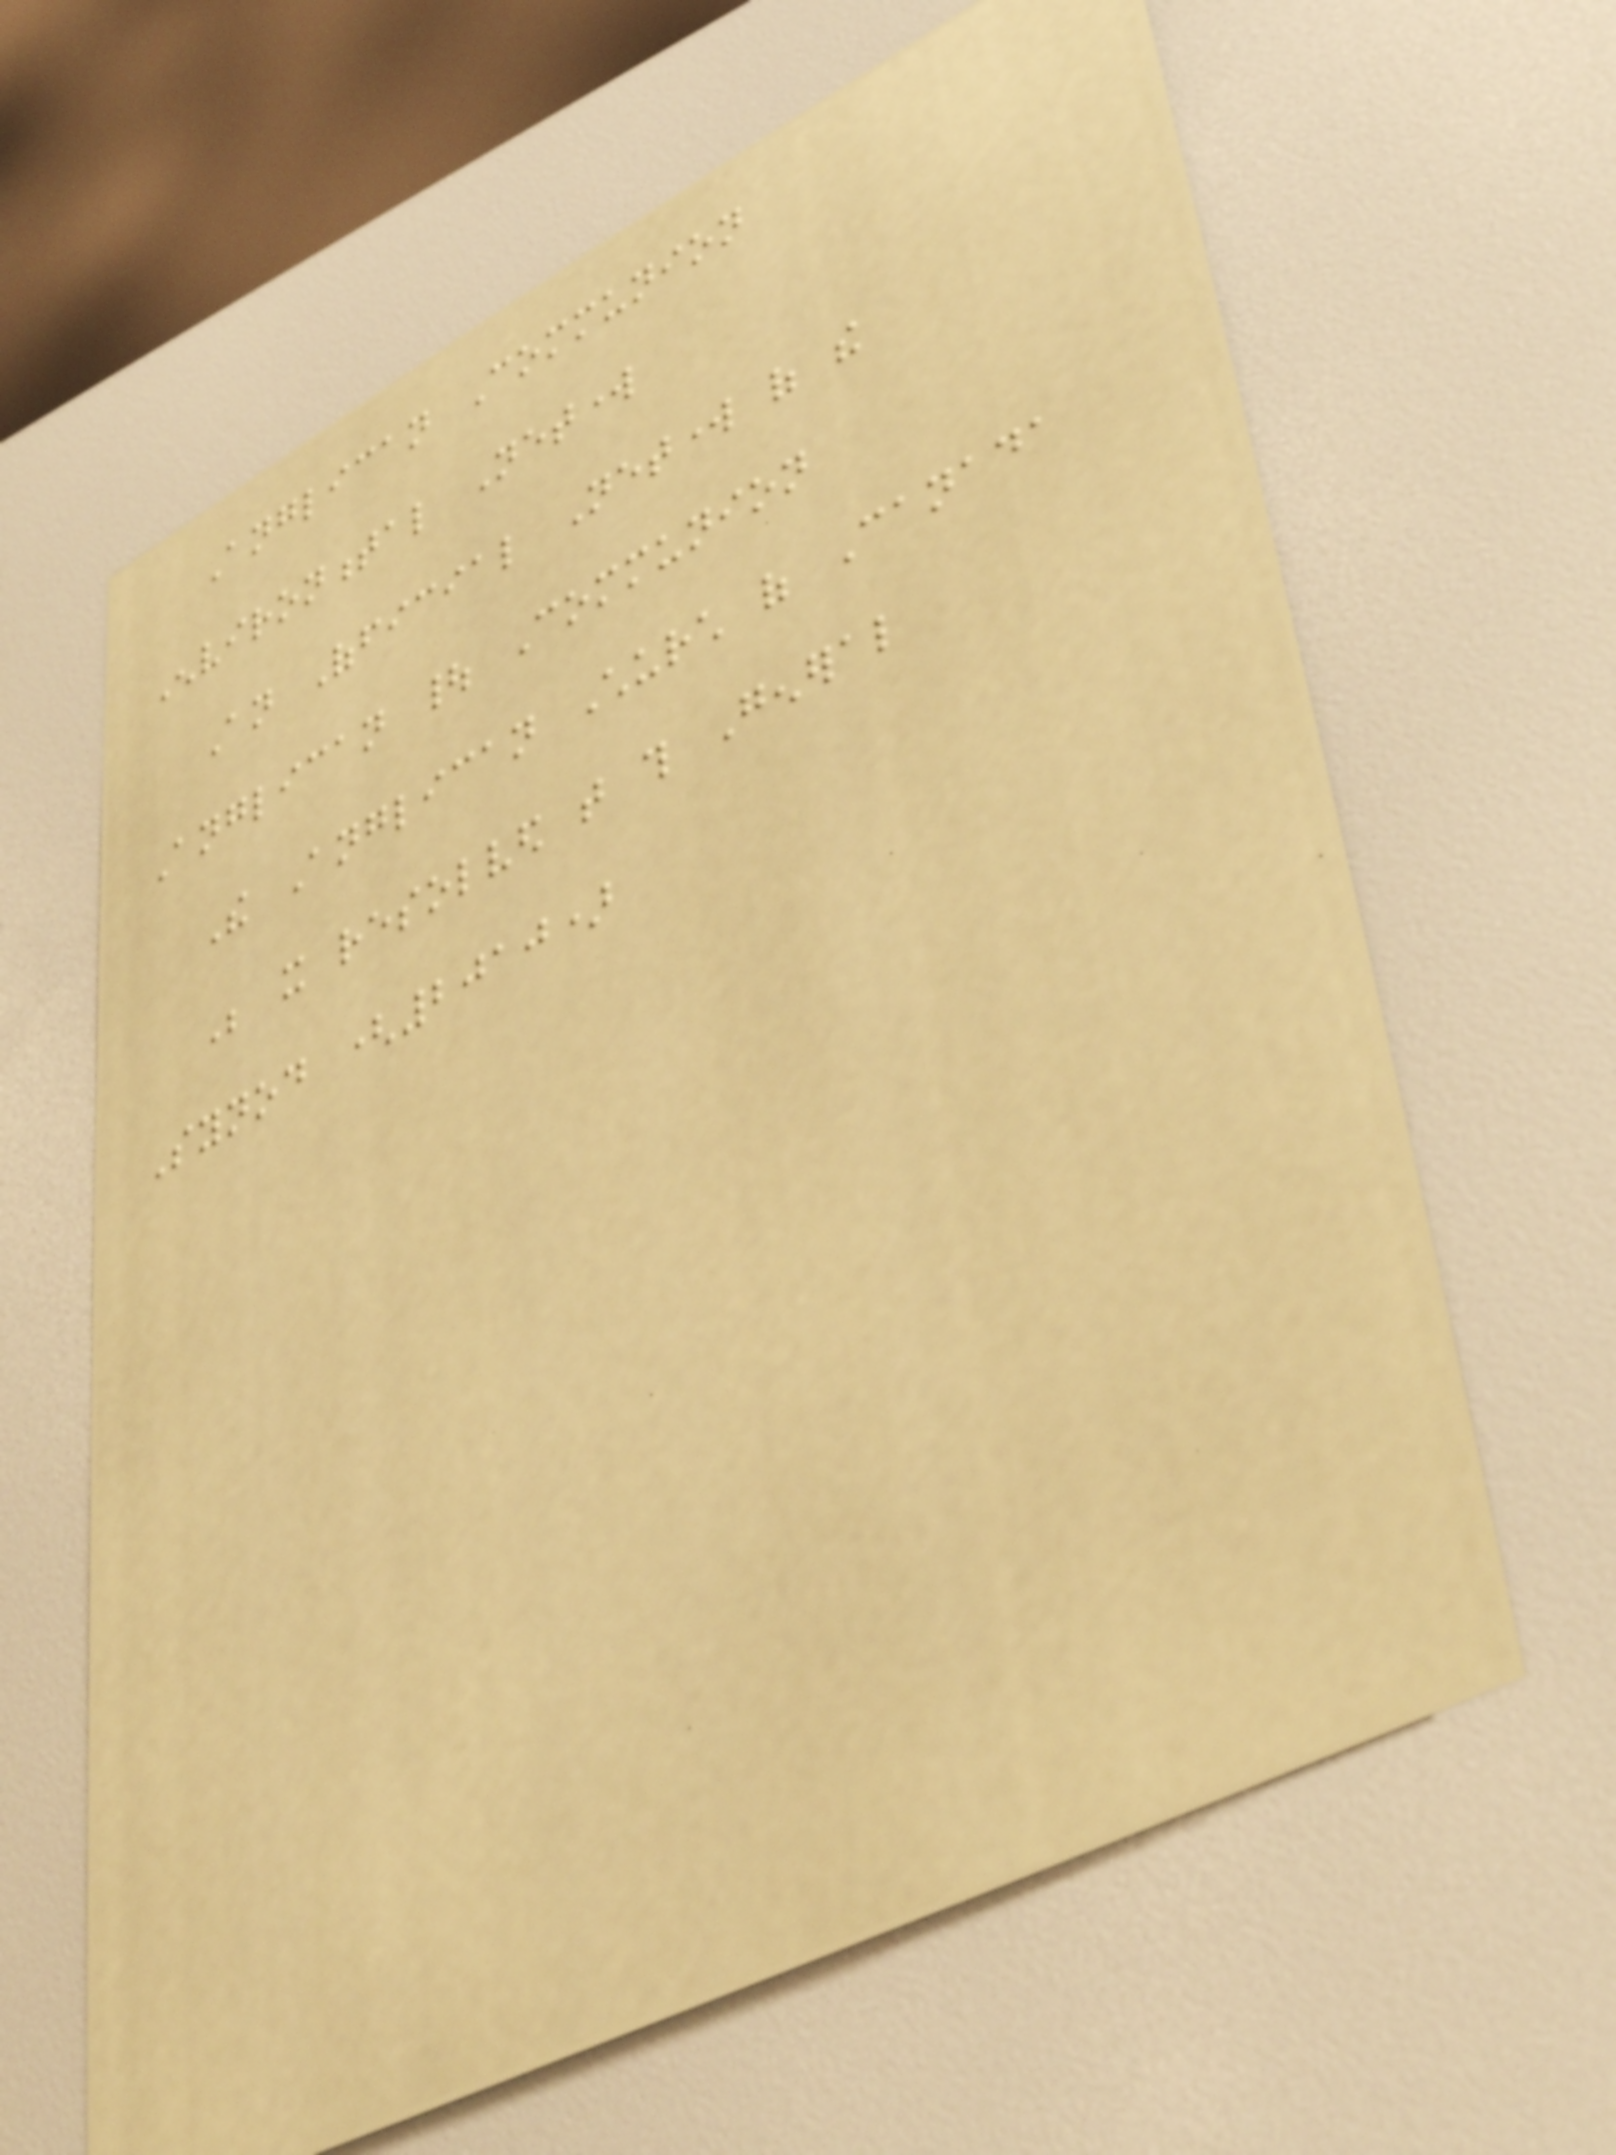Anglican Communion
Environmental Network
An Official Network of the
Anglican | Communion
The Anglican Church of Canada
Be it resolved that this General
Synod (2010)
